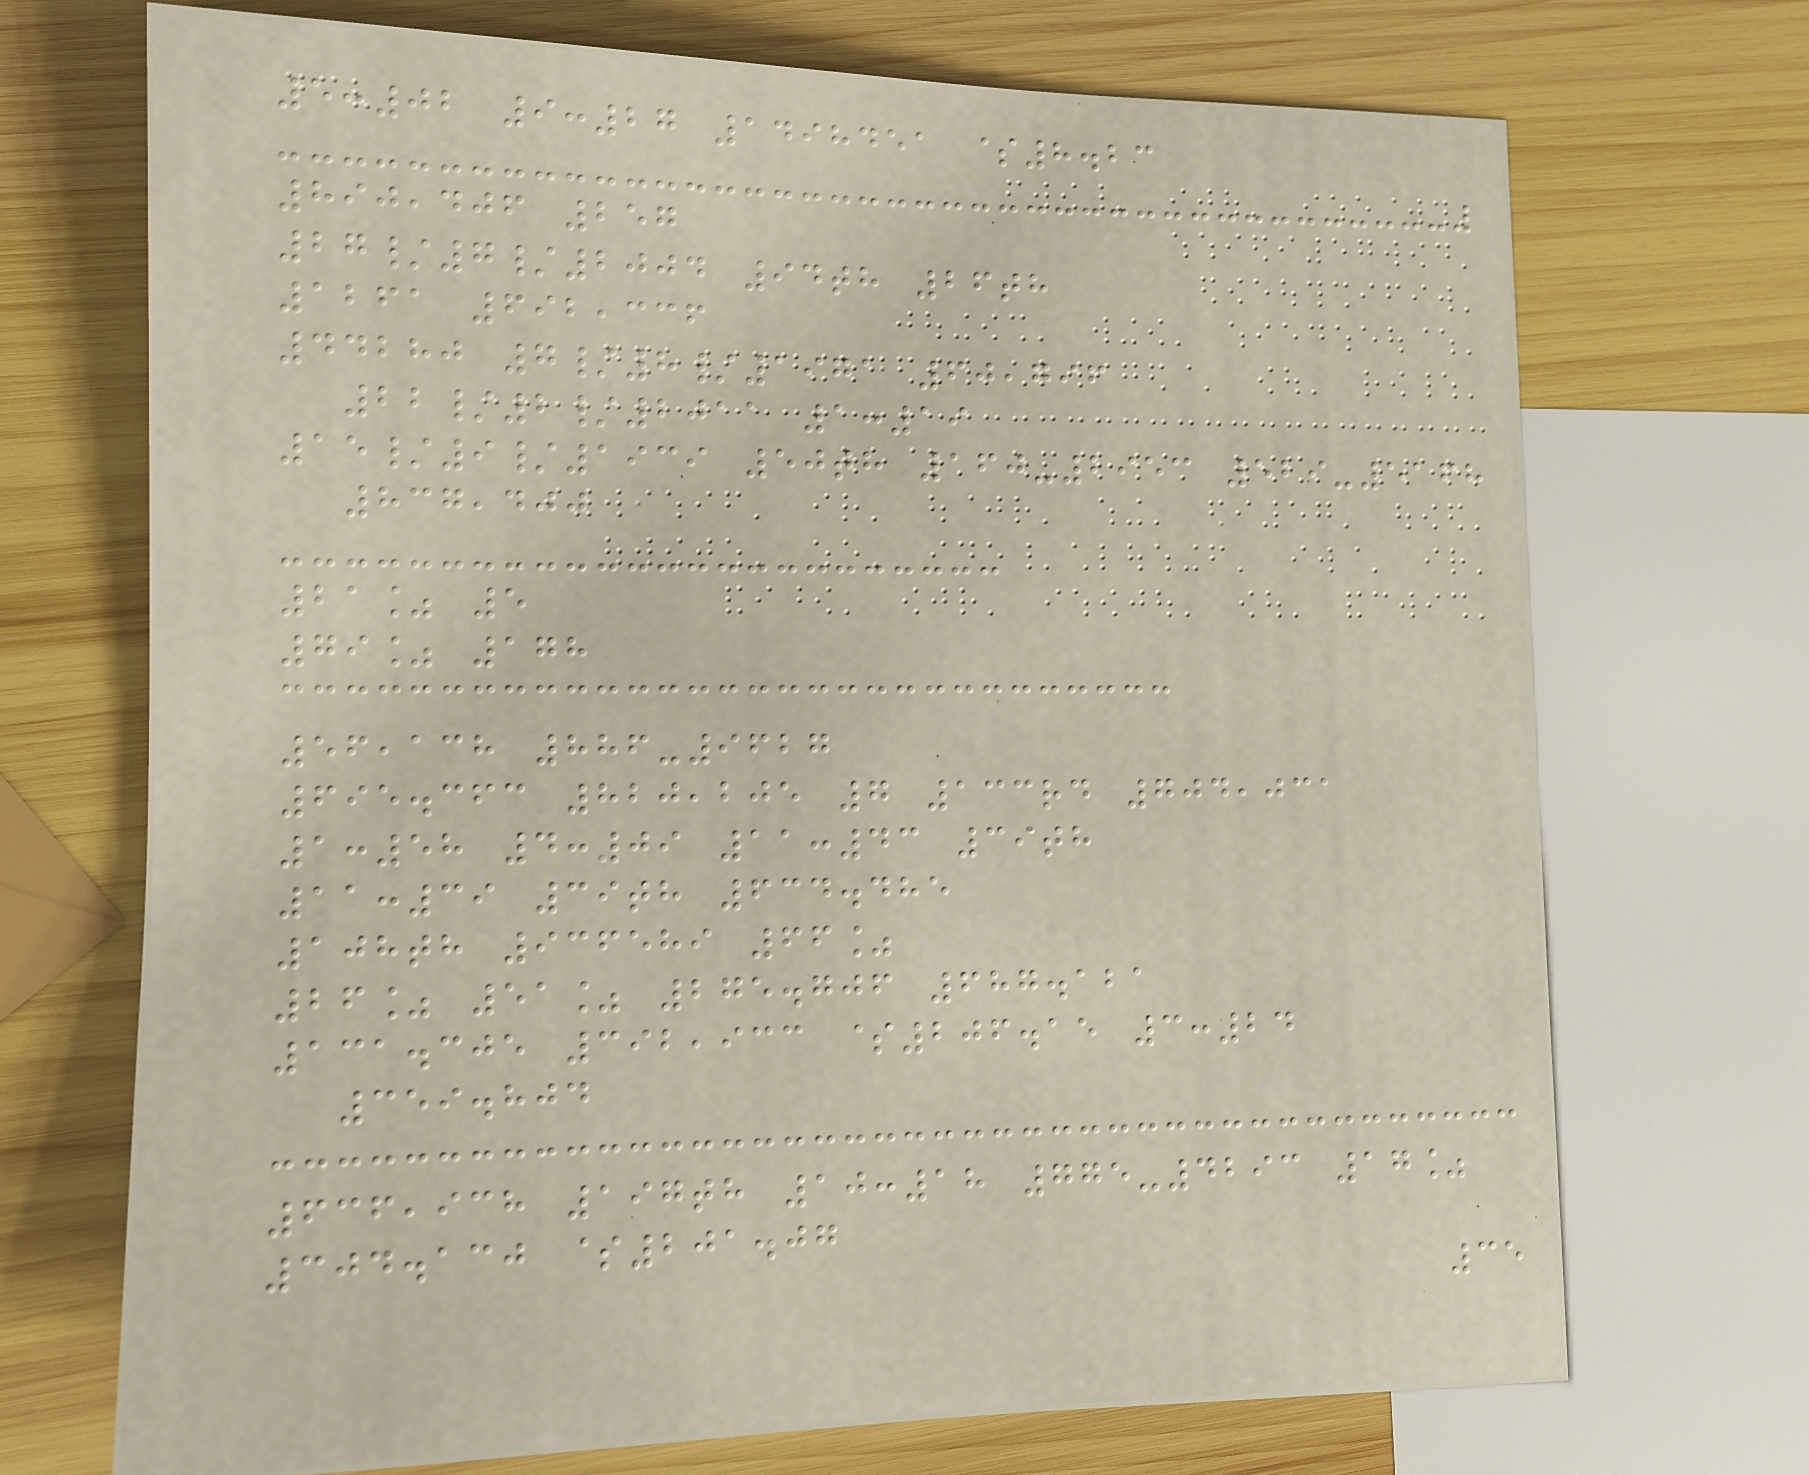5:02 9:27 1498451 $8.23
890,406 257
27/7/2004 94th 26th
1261 692,336
44280 7/8/1971 60,796
22/2/2011 1:19
15/9/1939 50th 160-2953 529-5168
837,400
21% 5
79% 178
56,138 886-9627
695.363 820,205 7 133rd 704,031
1:58 4:09 11:43 39th
11:39 39th 634.485
108th 936589 66%
26% 51% 275.706 687.121
131.305 392,933 $206.15 3:24
359.804
636,938 197th 10:18 775-4293 17%
304.130 $201.07
35
